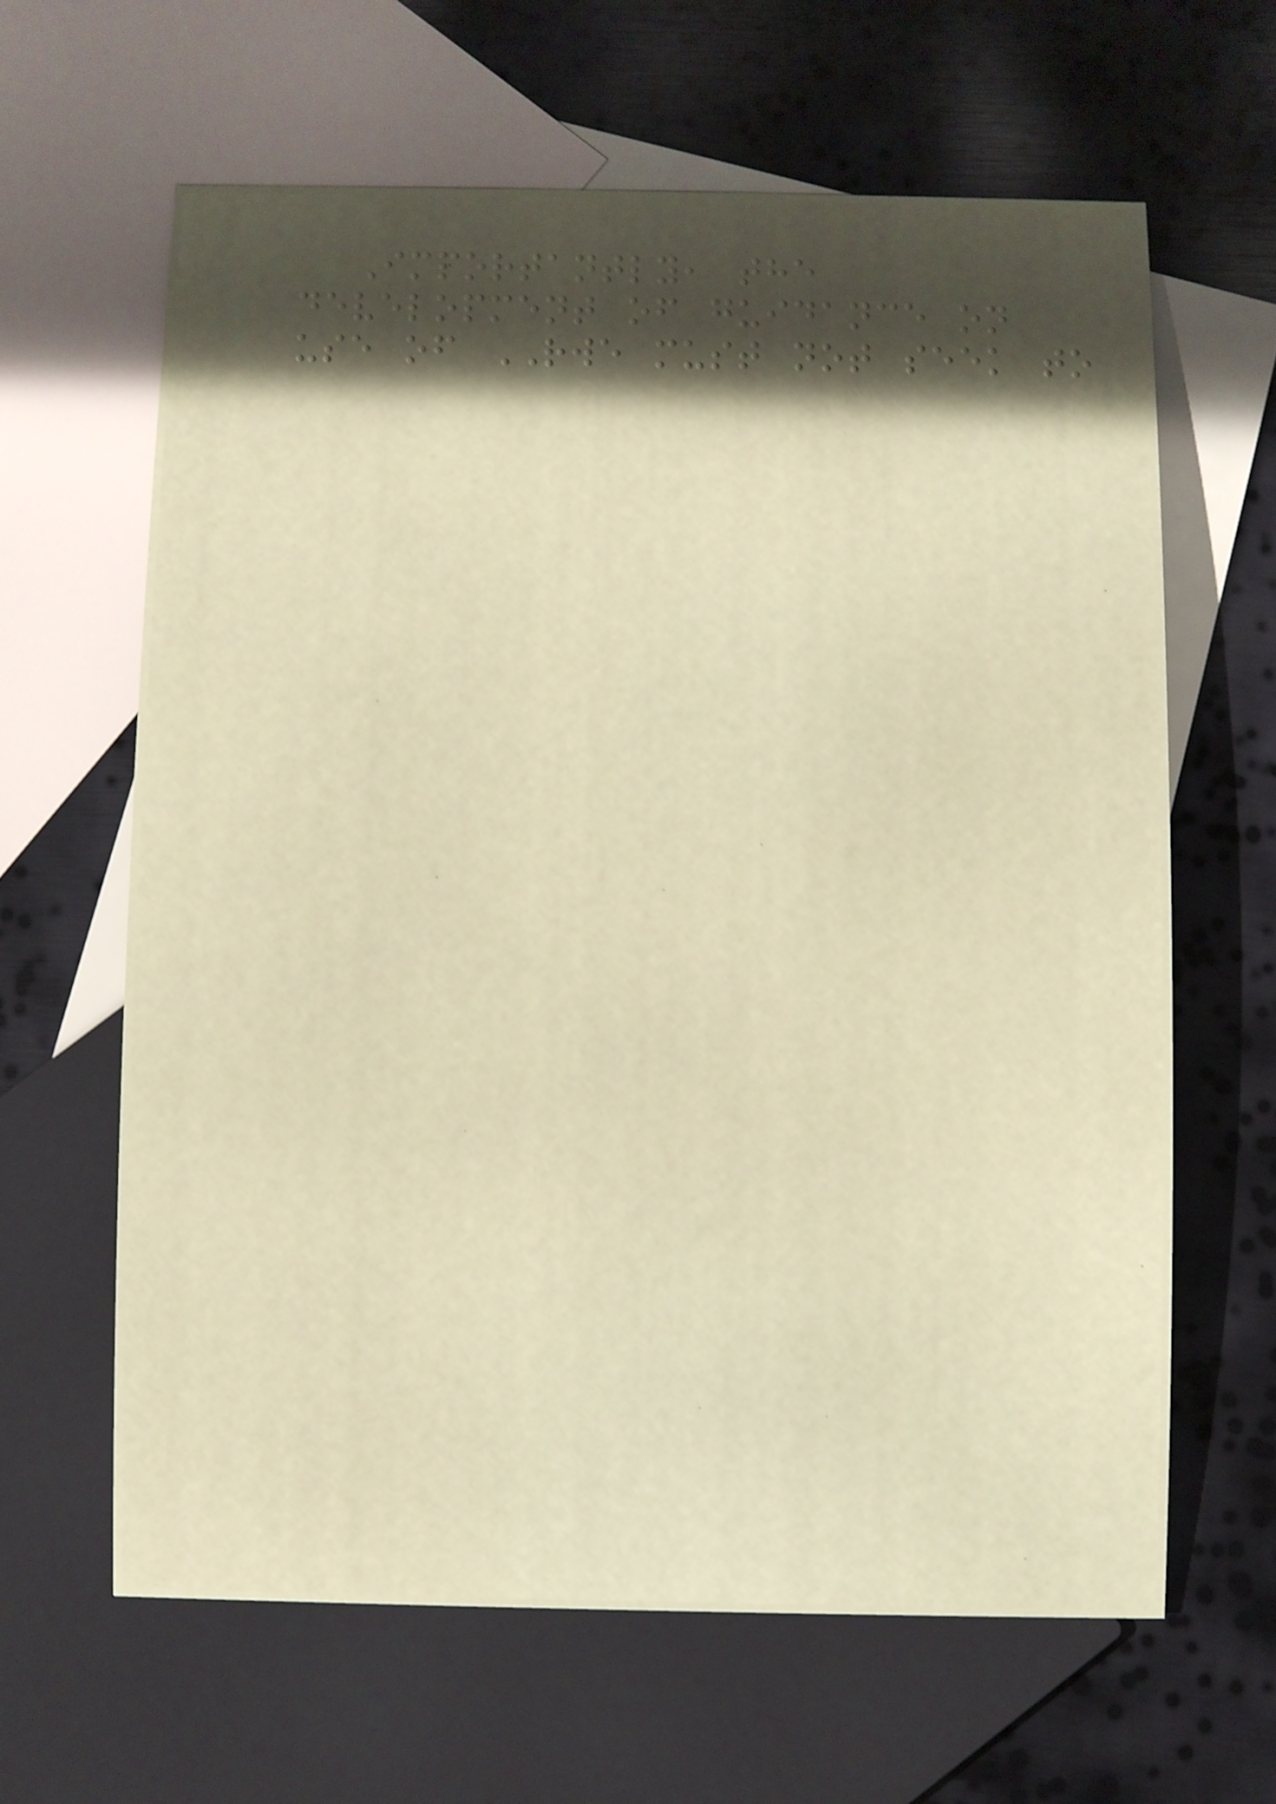Importantly, the
development of guidance on
use of RWE must not seek to
